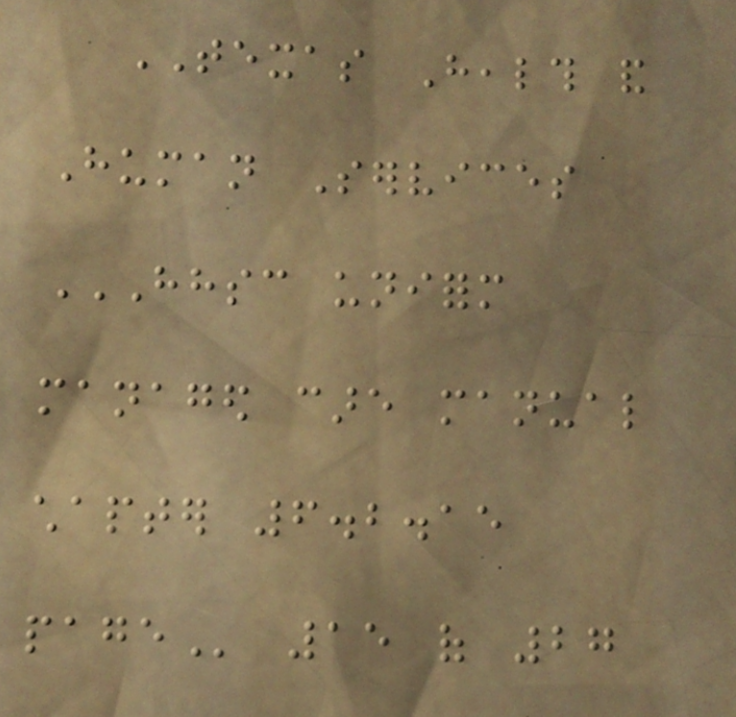TEXAS Health and
Human Services
HHSC UNIFORM
MANAGED CARE MANUAL
CHAPTER 6.2.15
PAGE 15 of 27
